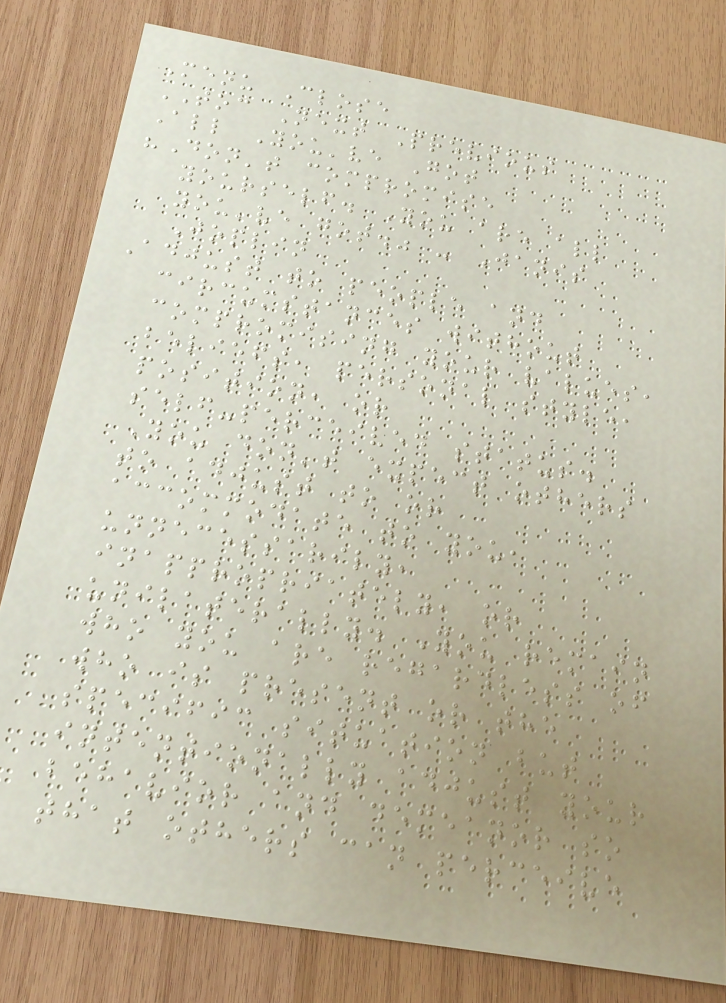Menu Close
TOC Next Previous
All You've Got
"Don't compromise
yourself. You are all
you've got." - Janis
Joplin
Adjust to people and
circumstances without
compromising your values,
beliefs, personal style,
position, or
self-perceived status.
You don't expect others
to adjust to or
accommodate to you,
unnecessarily,
inappropriately, or
unilaterally. You remain
who you are regardless of
who is present or the
specific situation but
intentionally adjust your
behavior and demeanor so
that others can perceive
